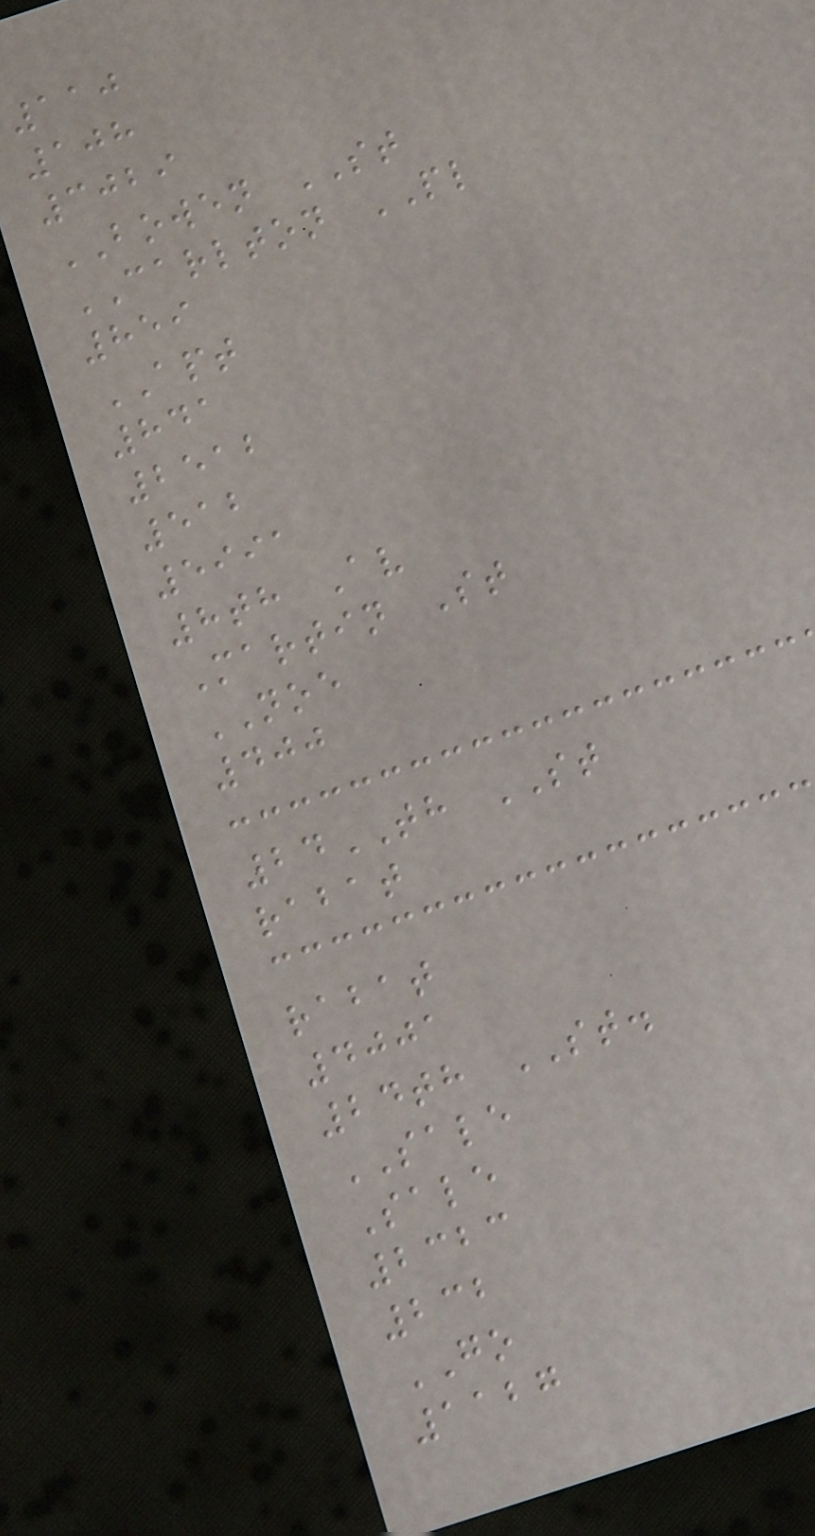110
108
3029
BOWEN ST
CARLTON PL
859
APT
841
2512
512
5991
8th Av
Martin St
NOE
400
24TH ST
rabat
rabat
4001
24th ST.
SALE
Sale
2323
232
GO
1127
